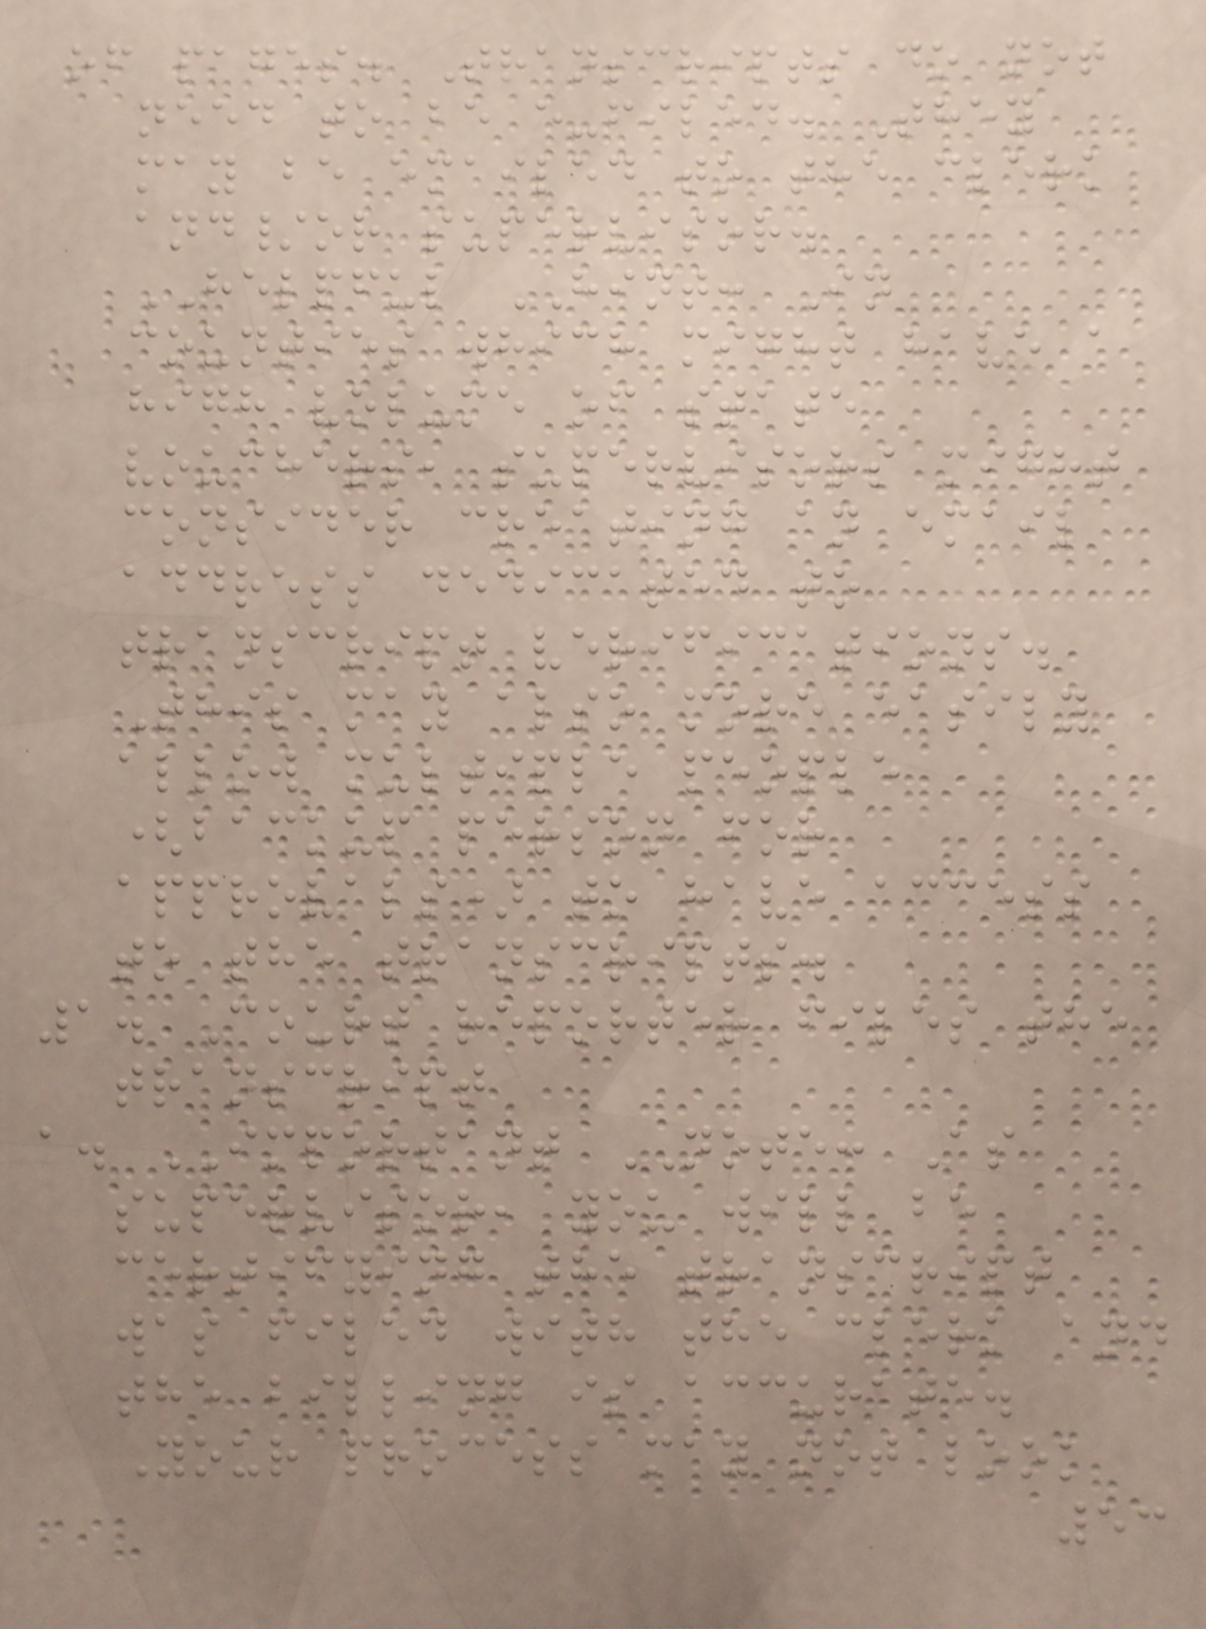of pages. Transcripts do not
need to be e-filed. They
may be emailed to the clerk
and/or supervisor.
HELPFUL HINT: In
counties which might have a
high volume of state
vouchers, supervisors might
consider creating an email
address dedicated to
transcript verifications.
This may also more easily
allow multiple people
(backup person for
approvals) to have access
to the transcripts.
1. Court reporter files the
transcript
a. IMPORTANT NOTE: As
supervisor, you will be
certifying the transcript
was filed with the clerk and
the billing is accurate.
Your process may not look
53
